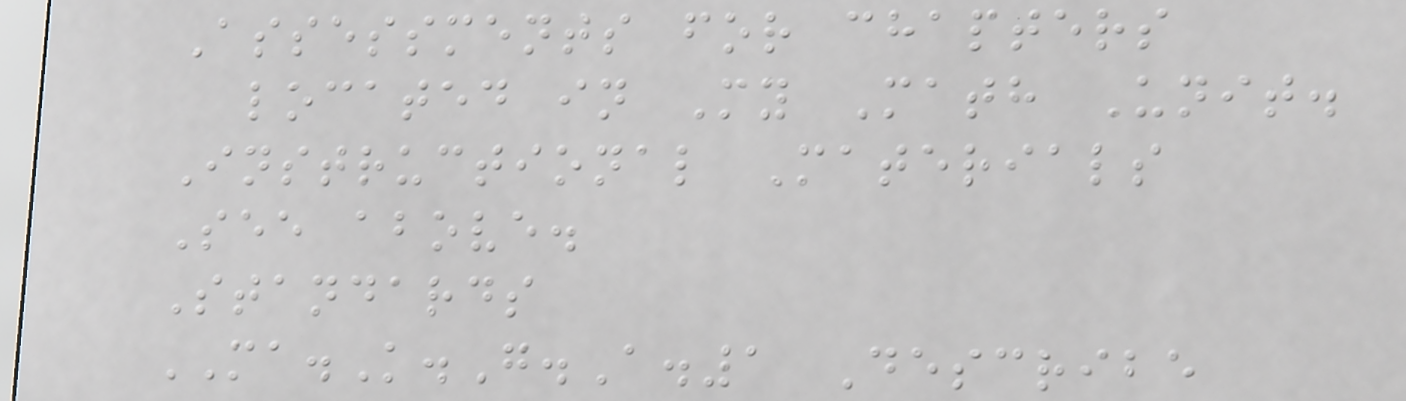Assessments for chapters
located in My Math Unit.
Instructional Materials
See above.
Standards
MA.K.G.A.1 Describe
